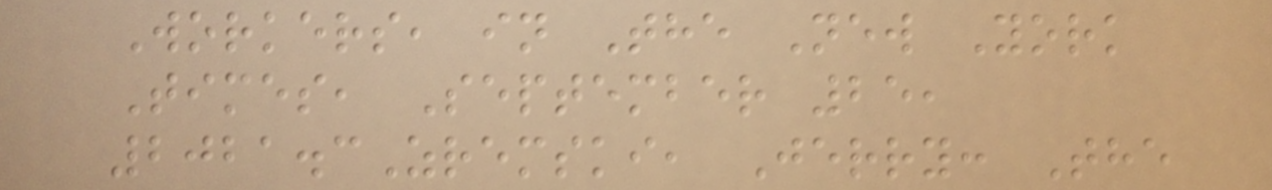Workers, in The New York
Times, September 25,
2021.3Zremski, Jerry: The
